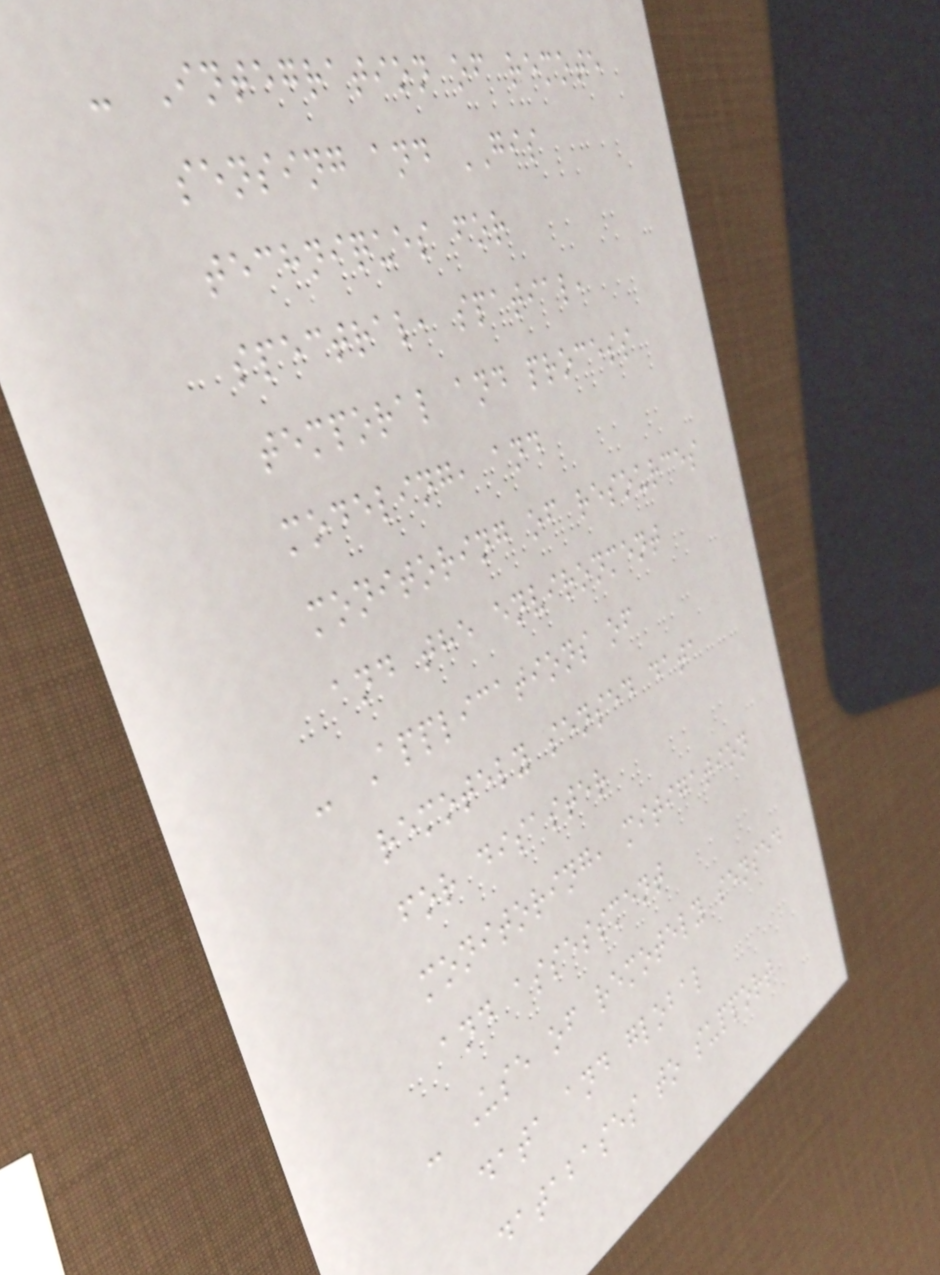- Integration of remote
sensing and GIS
techniques for
spectral, spatial,
temporal and process
modeling, and
monitoring of resources
and the environment
- Applications of
remotely sensed data
for disaster
monitoring, mitigation
and assessment
- Use of remotely sensed
data and global
databases to support
